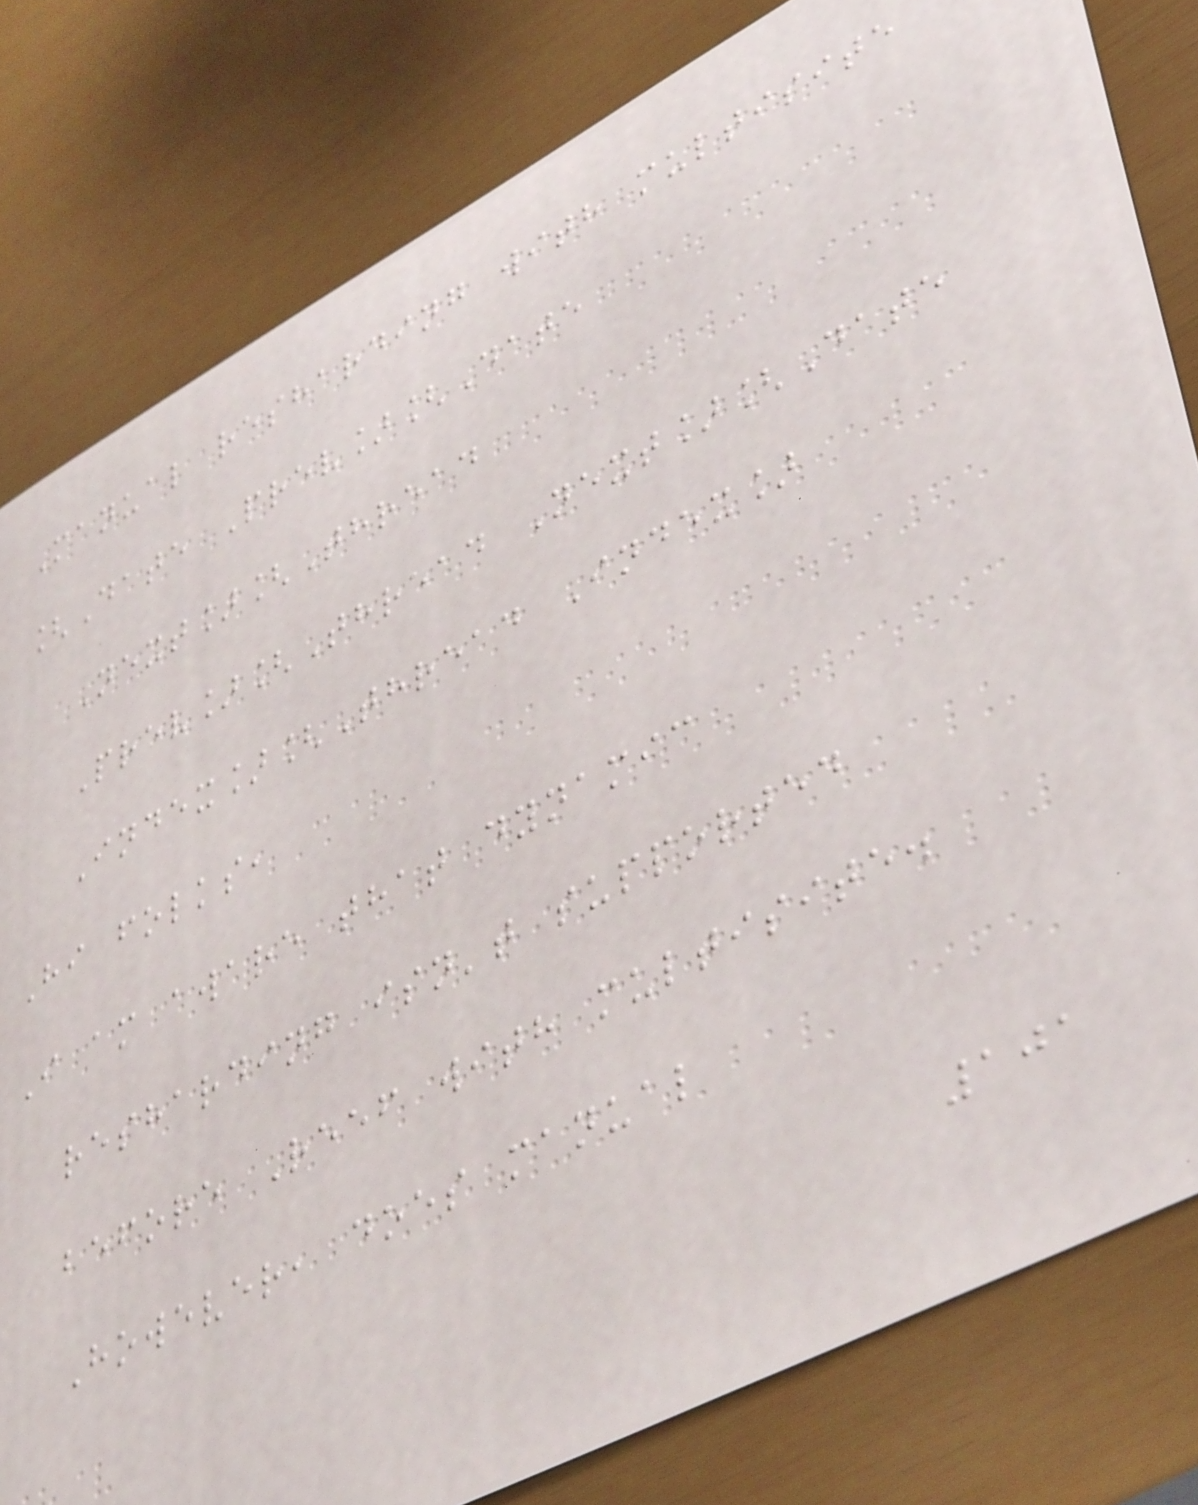Manual resharding with multisite
[Date Prev][Date
Next][Thread
Prev][Thread Next][Date
Index][Thread Index]
Hi folks,
I am aware that dynamic
resharding isn't supported
before Reef with multisite.
However, does manual
101
